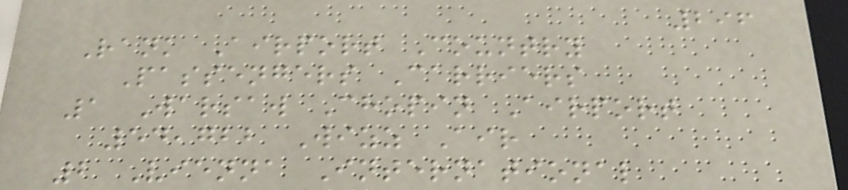296
Rank Airport Country
Passengers Carriers
1 Warsaw Chopin Airport
54,722 Wizz Air
2 Vienna International
